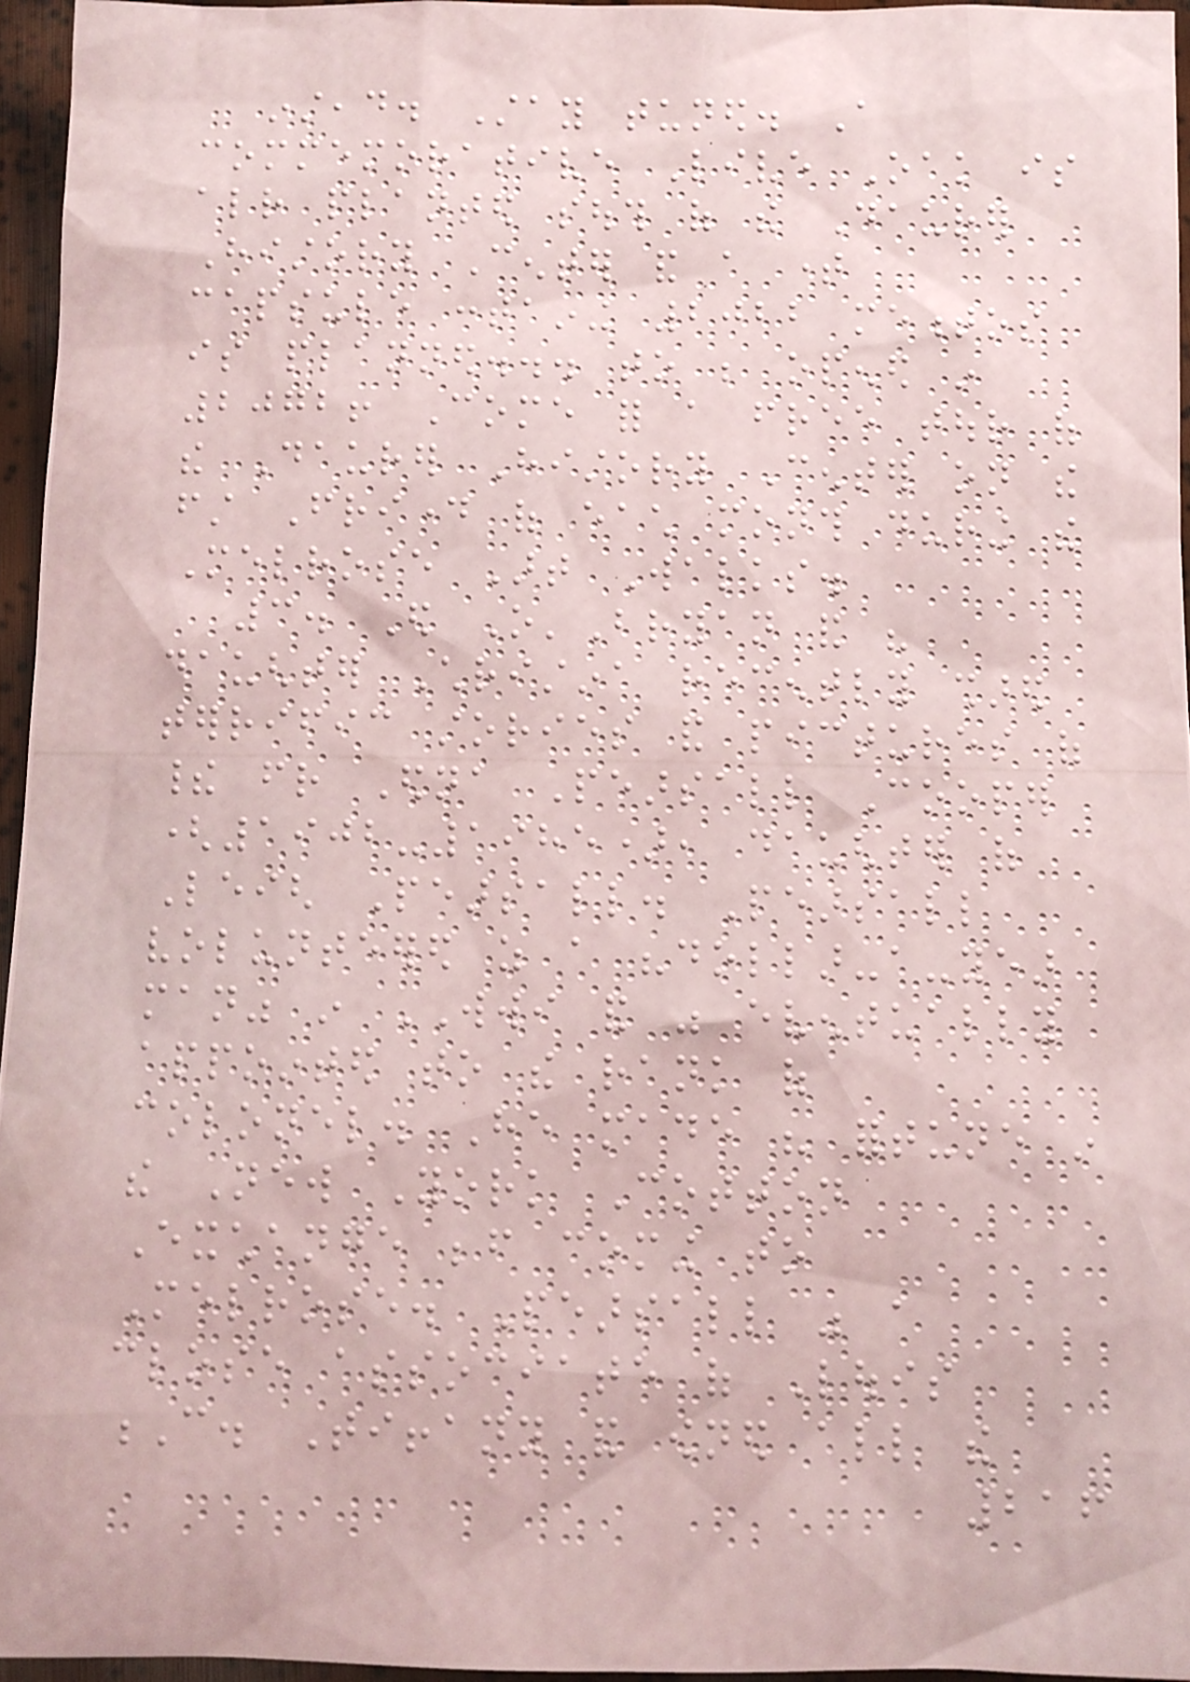instead. Stay tuned. A
commemorative Live Oak is
already planted south of the Daurer
History Center and a time
capsule containing 2022 mementos
is planned... to be opened in
2072! Come for a free tour of
the Daurer History Center on the
first Friday of each month during the
Melrose Art Walks.
3. Ed O'Bryan and his
daughter Christina recently shared
terrific stories and pictures of
their friend Edna Pearsall Cooper
(1902-1985), daughter of
Leigh Pearsall. Pearsall
volunteered as a "dollar-a-year
man" in WWI and was eventually
appointed to the rank of
colonel. He made his fortune in
the New York Cotton
Exchange before coming to
Melrose. Pearsall was a
close associate of Louis
C. Tiffany and owned all the
216
